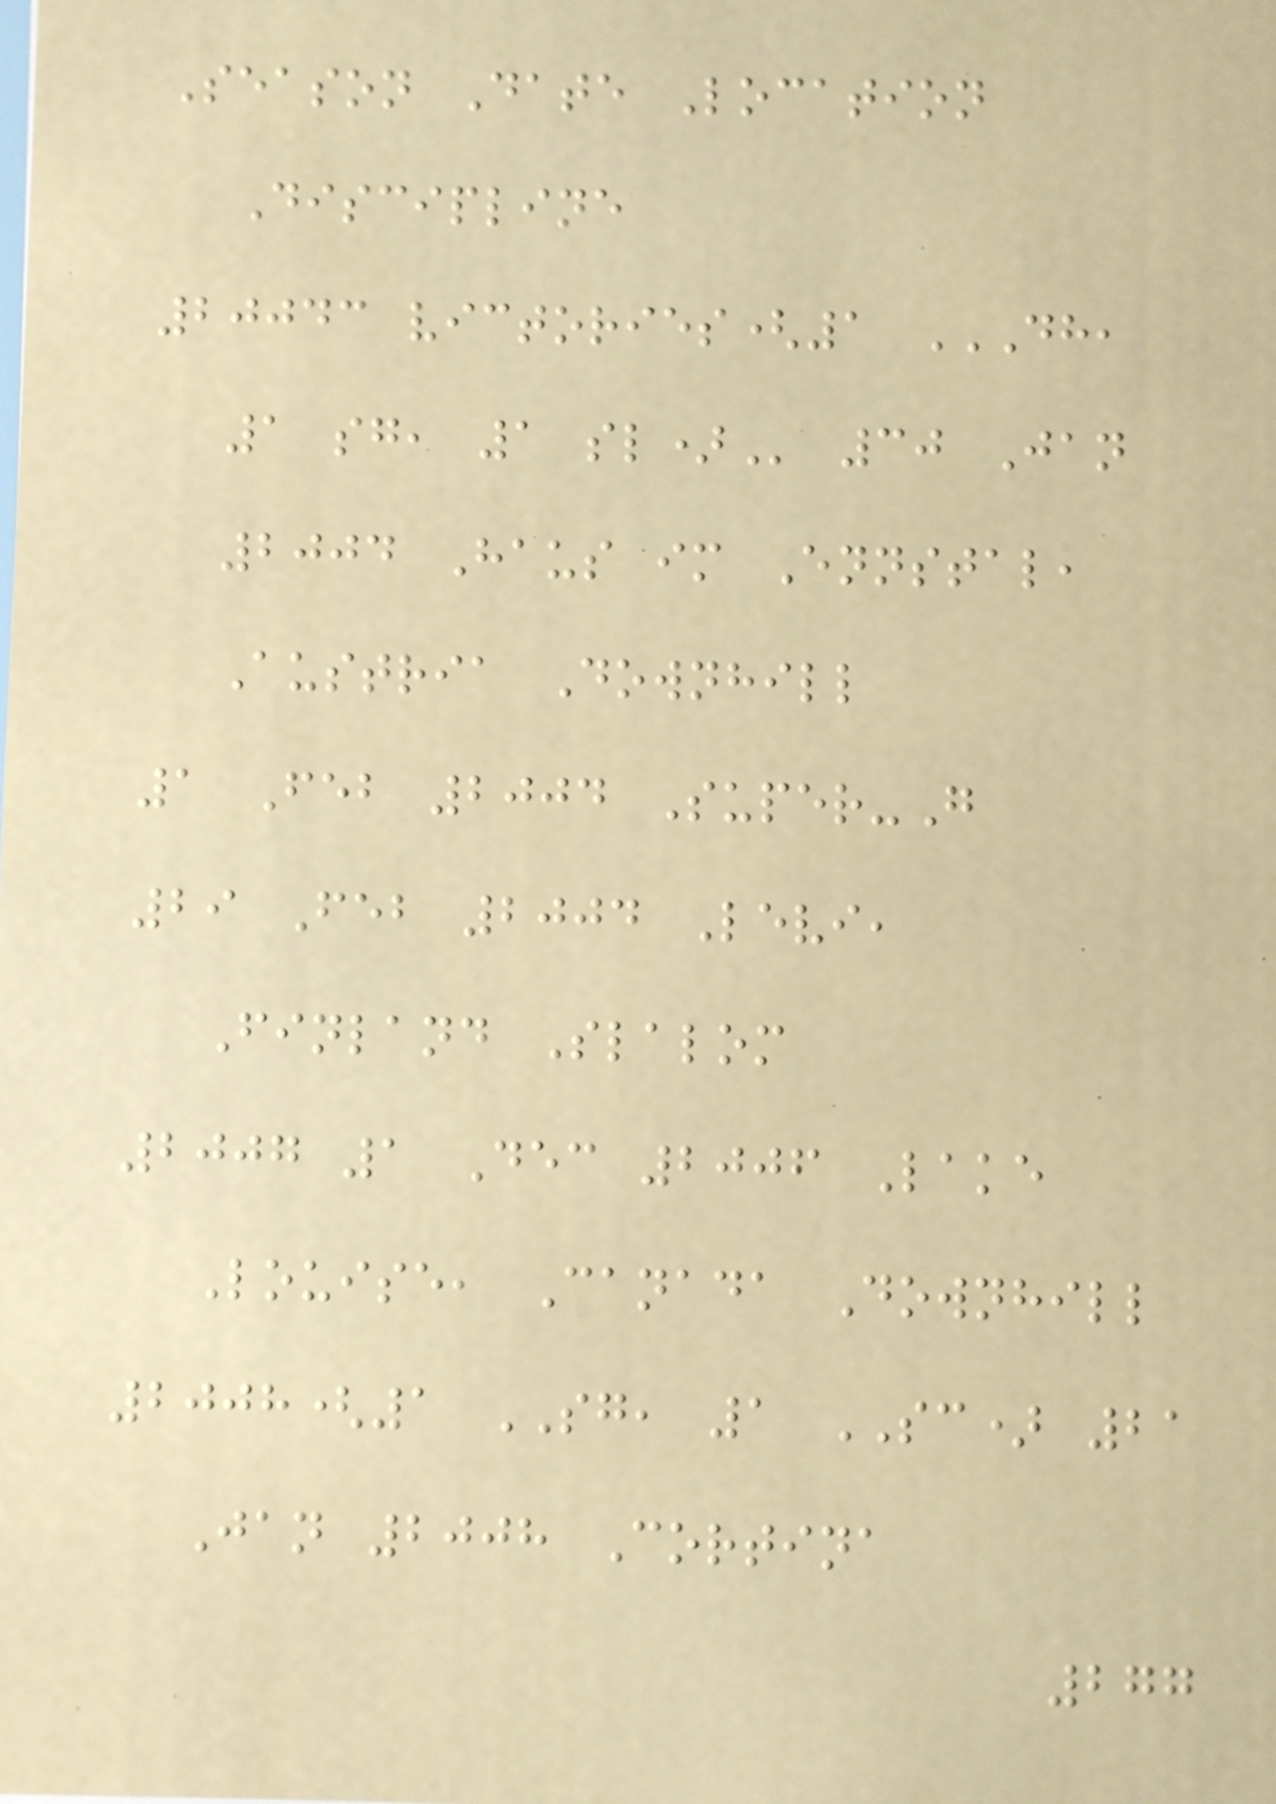Season Date Location
Discipline
20043 victories(1 DH,
1 SG, 1 SL) 30 Jan
2004 Haus im Ennstal,
Austria Downhill
1 Feb 2004 Super-G
29 Feb 2004 Levi,
Finland Slalom
2007 1 Dec 2006 Lake
Louise, Canada Downhill
2008(1 SG, 1 SC) 21
Jan 2008 Cortina
277
